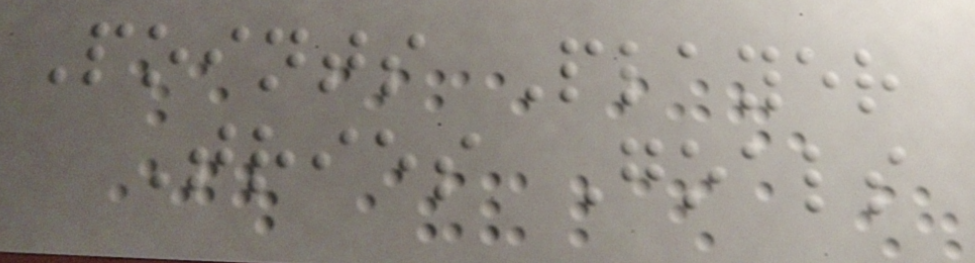Points Player
Tries Goals
